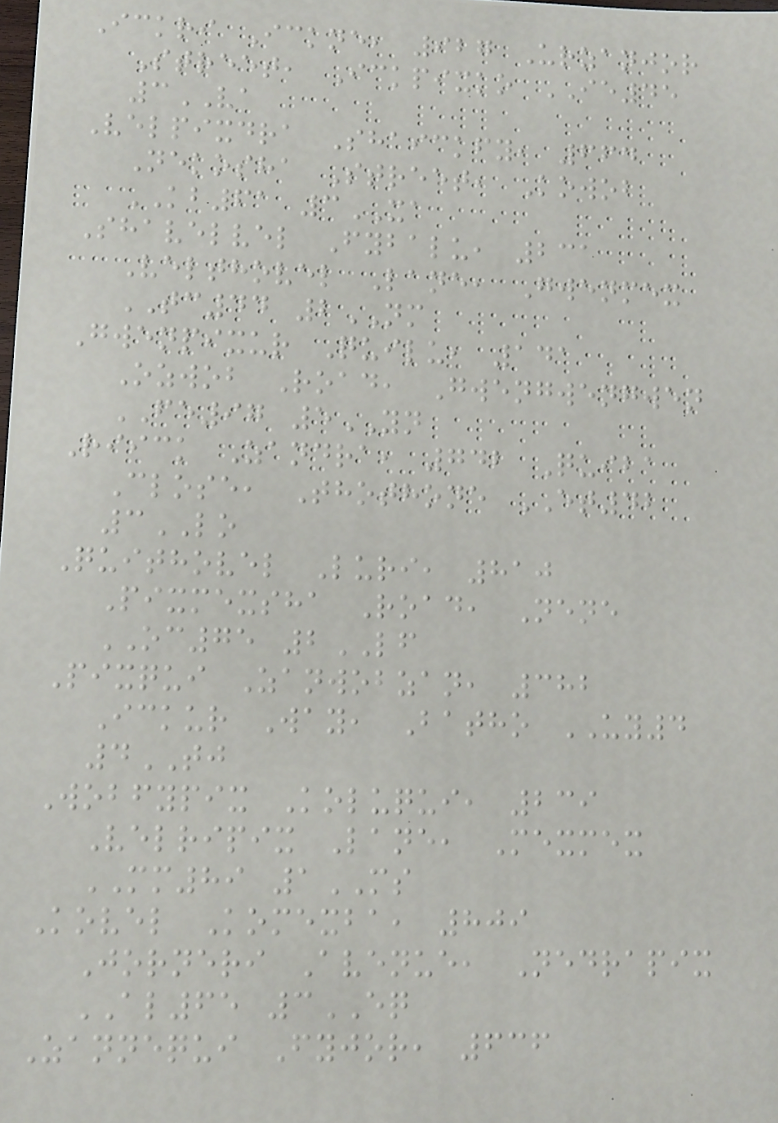Ickri Ickne, 927 Urzanjor
Street, Ickpixko IE45
3VA
Velpixdra Shaickfy, 664
Nekosha Street, Kowob
KB61 3XA
Shavelvel Fybalu, 231
Velthovel Lane, Gwenmex
TC44 2NM
Gwenpixur Quilu, 141
Ozwob Road, Gwengwengwen
FE97 5YN
Riick Zandra, 742 Quiba
Close, Thothone ET42
3LO
Quithovel Luri, 810
Pixmexsha Road, Nene
OC75 2LF
Pixqui Zanwobzan, 382
Ickur Way, Batho UY4
4TJ
Wobfypix Koluqui, 239
Velripix Lane, Mexmex
MM89 1MS
Kovel Komexba, 809
Jorneri Avenue, Nedrapix
AL65 3EQ
Zannequi Fyjor, 636
